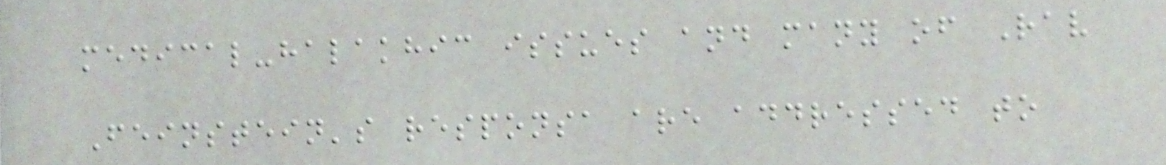medical-halakhic issues and many of Rav
Feinstein's responsa are addressed to
